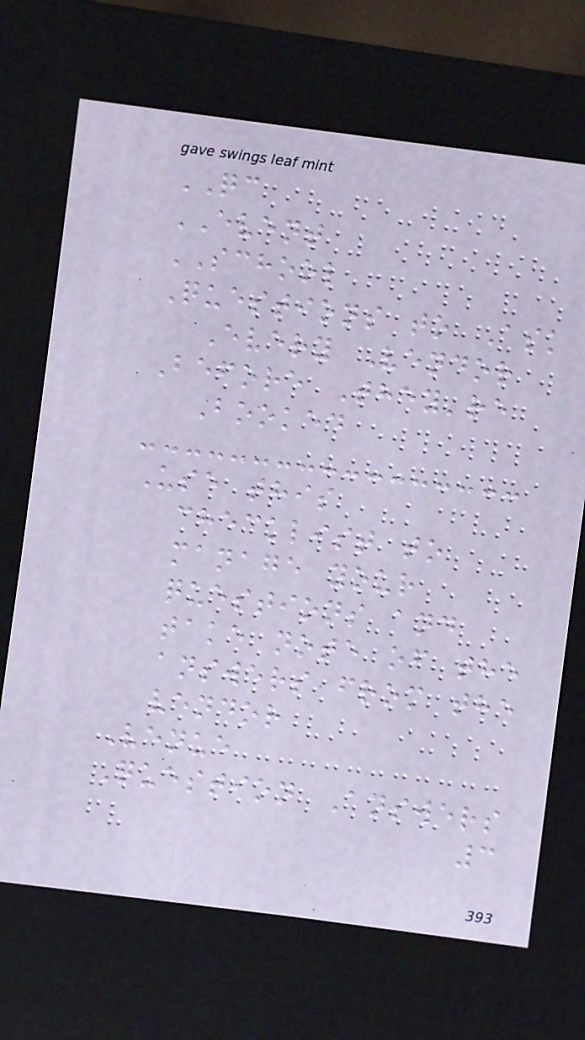QC
EVENT
SCHOOL
Questions to Ask
Every Vendor
Before They're
Booked
Use this
checklist to
manage your
questions and
take note of the
answers from the
vendor
Venue
Question Answers
3
